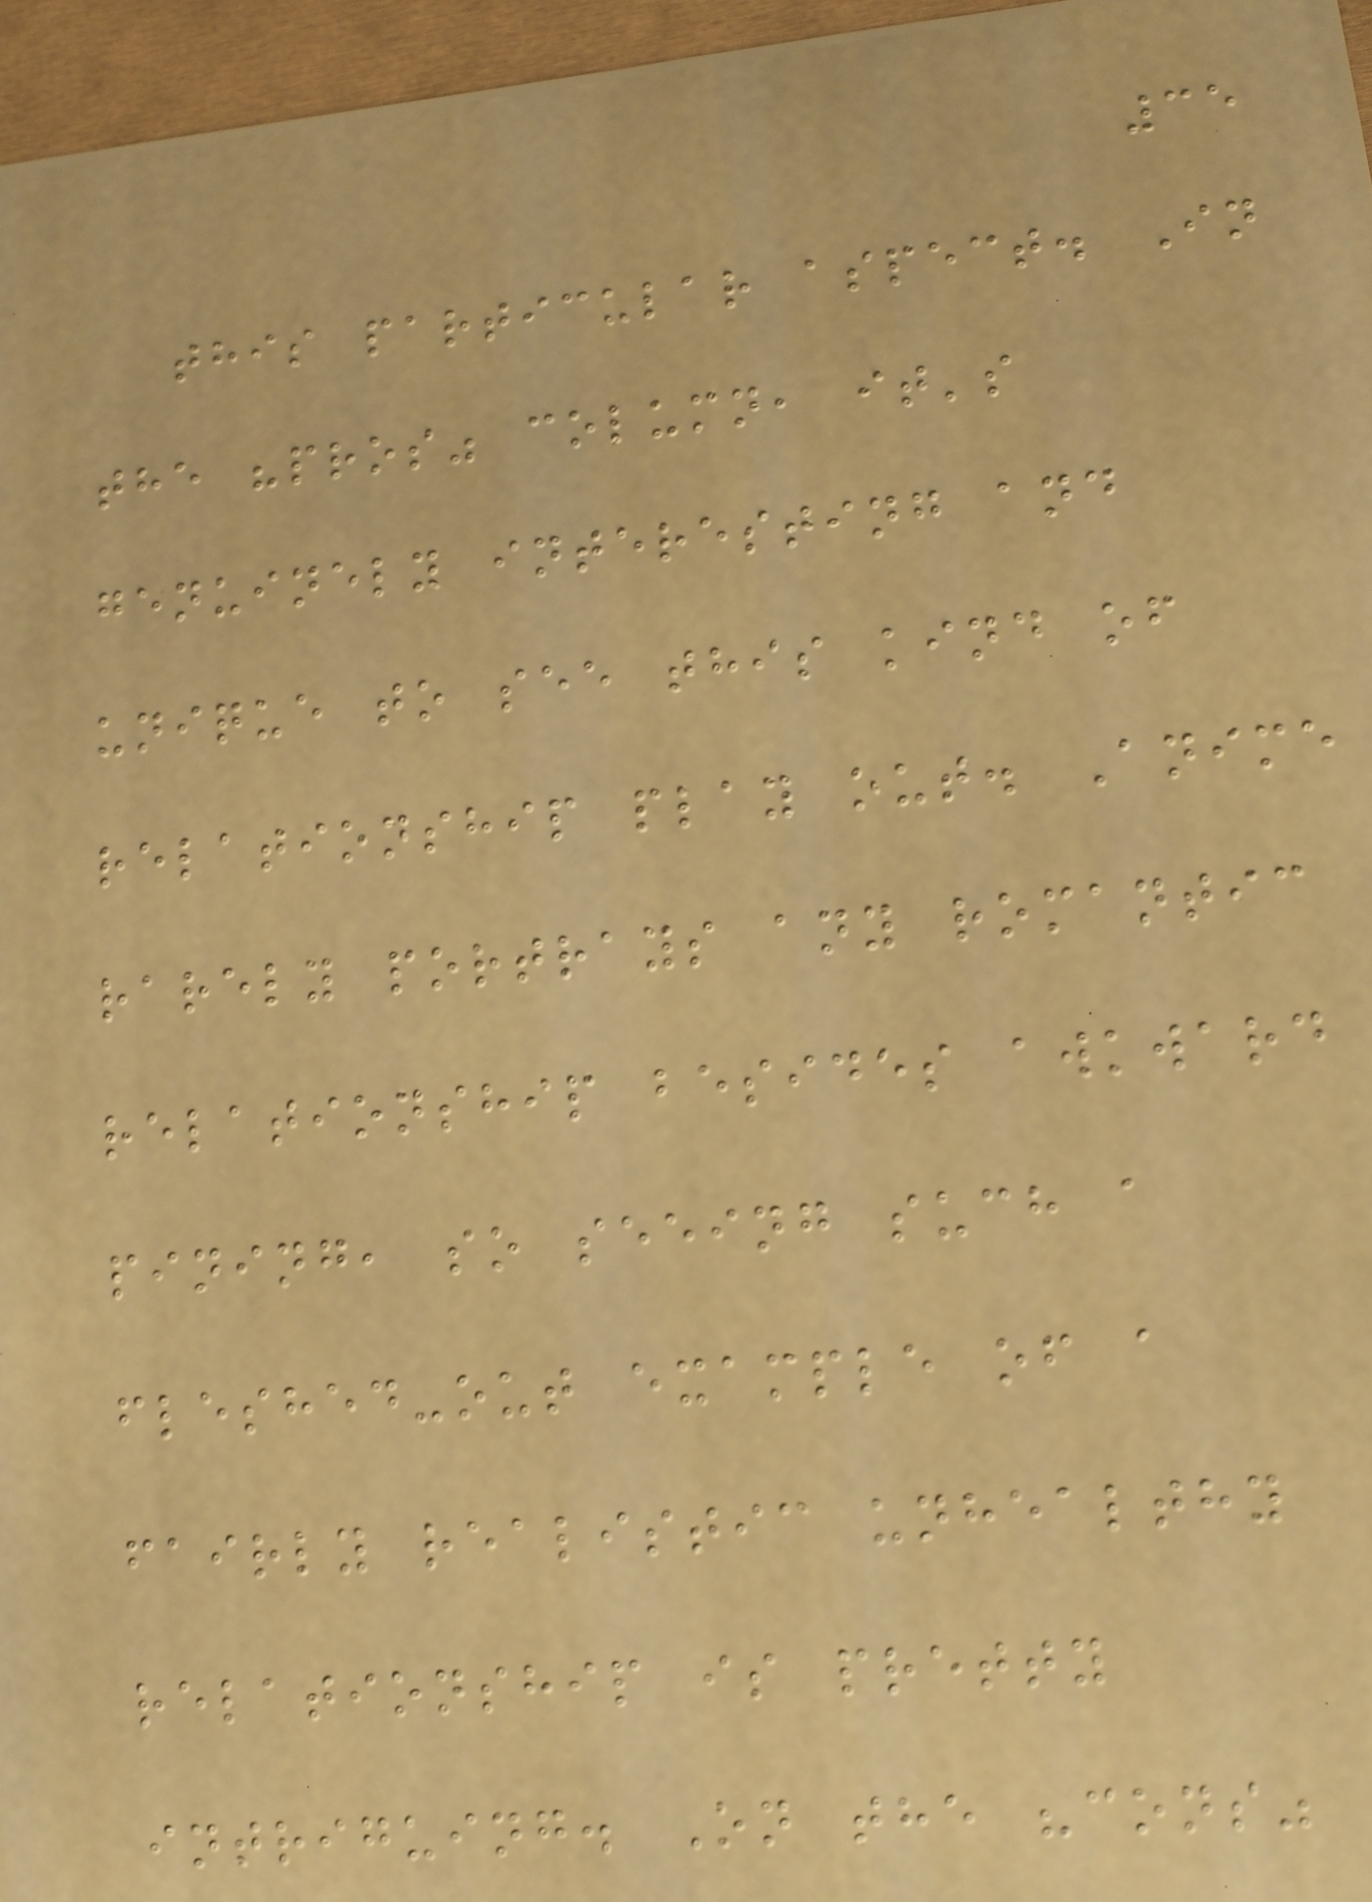35
this particular aspect. In
the "pros" column, it's
genuinely interesting and
unique to see this kind of
relationship play out. Anime
rarely portrays any romantic
relationship besides awkward
pining, so seeing such a
fleshed-out example of a
fairly realistic unhealthy
relationship is pretty
intriguing. On the "cons"
